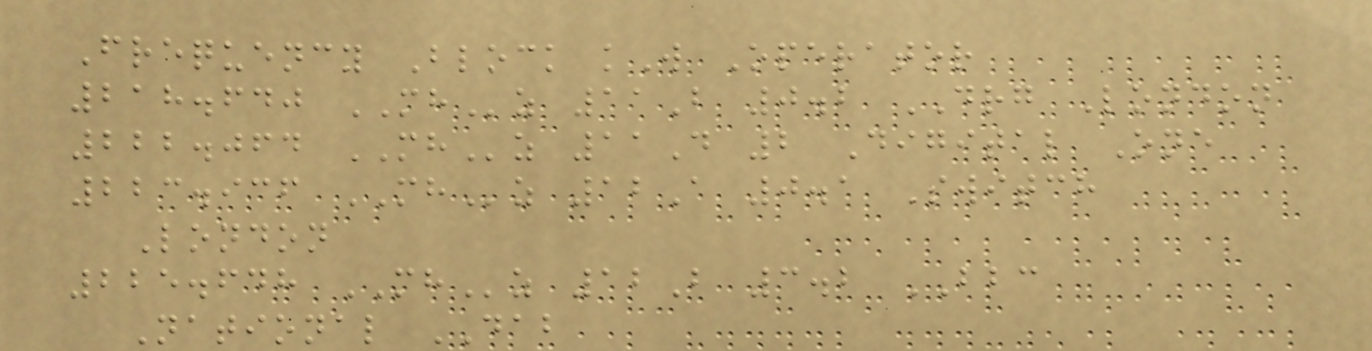Frequency Block kW Operator
218.640 MHz 11B 0.2 DRG London
222.064 MHz 11D 2 Digital One
223.936 MHz 12A 0.1 Switch
London
225.648 MHz 12B 3.2 BBC
National DAB
